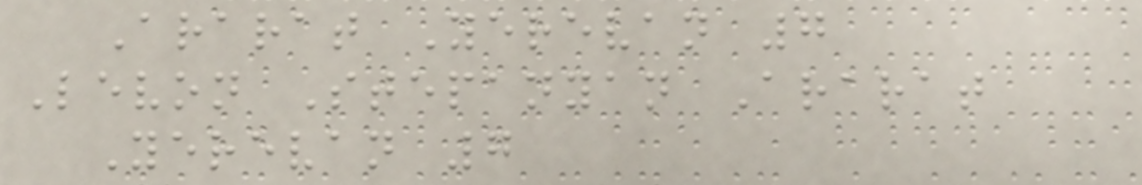Ararat Yerevan 7
Levon Stepanyan Ararat
Yerevan 7
